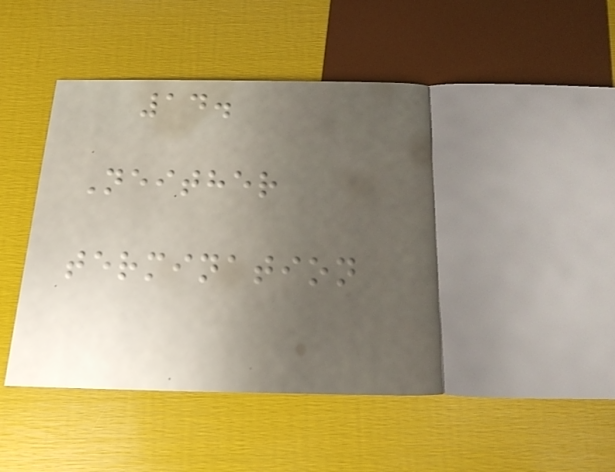14.
Neither
termination
